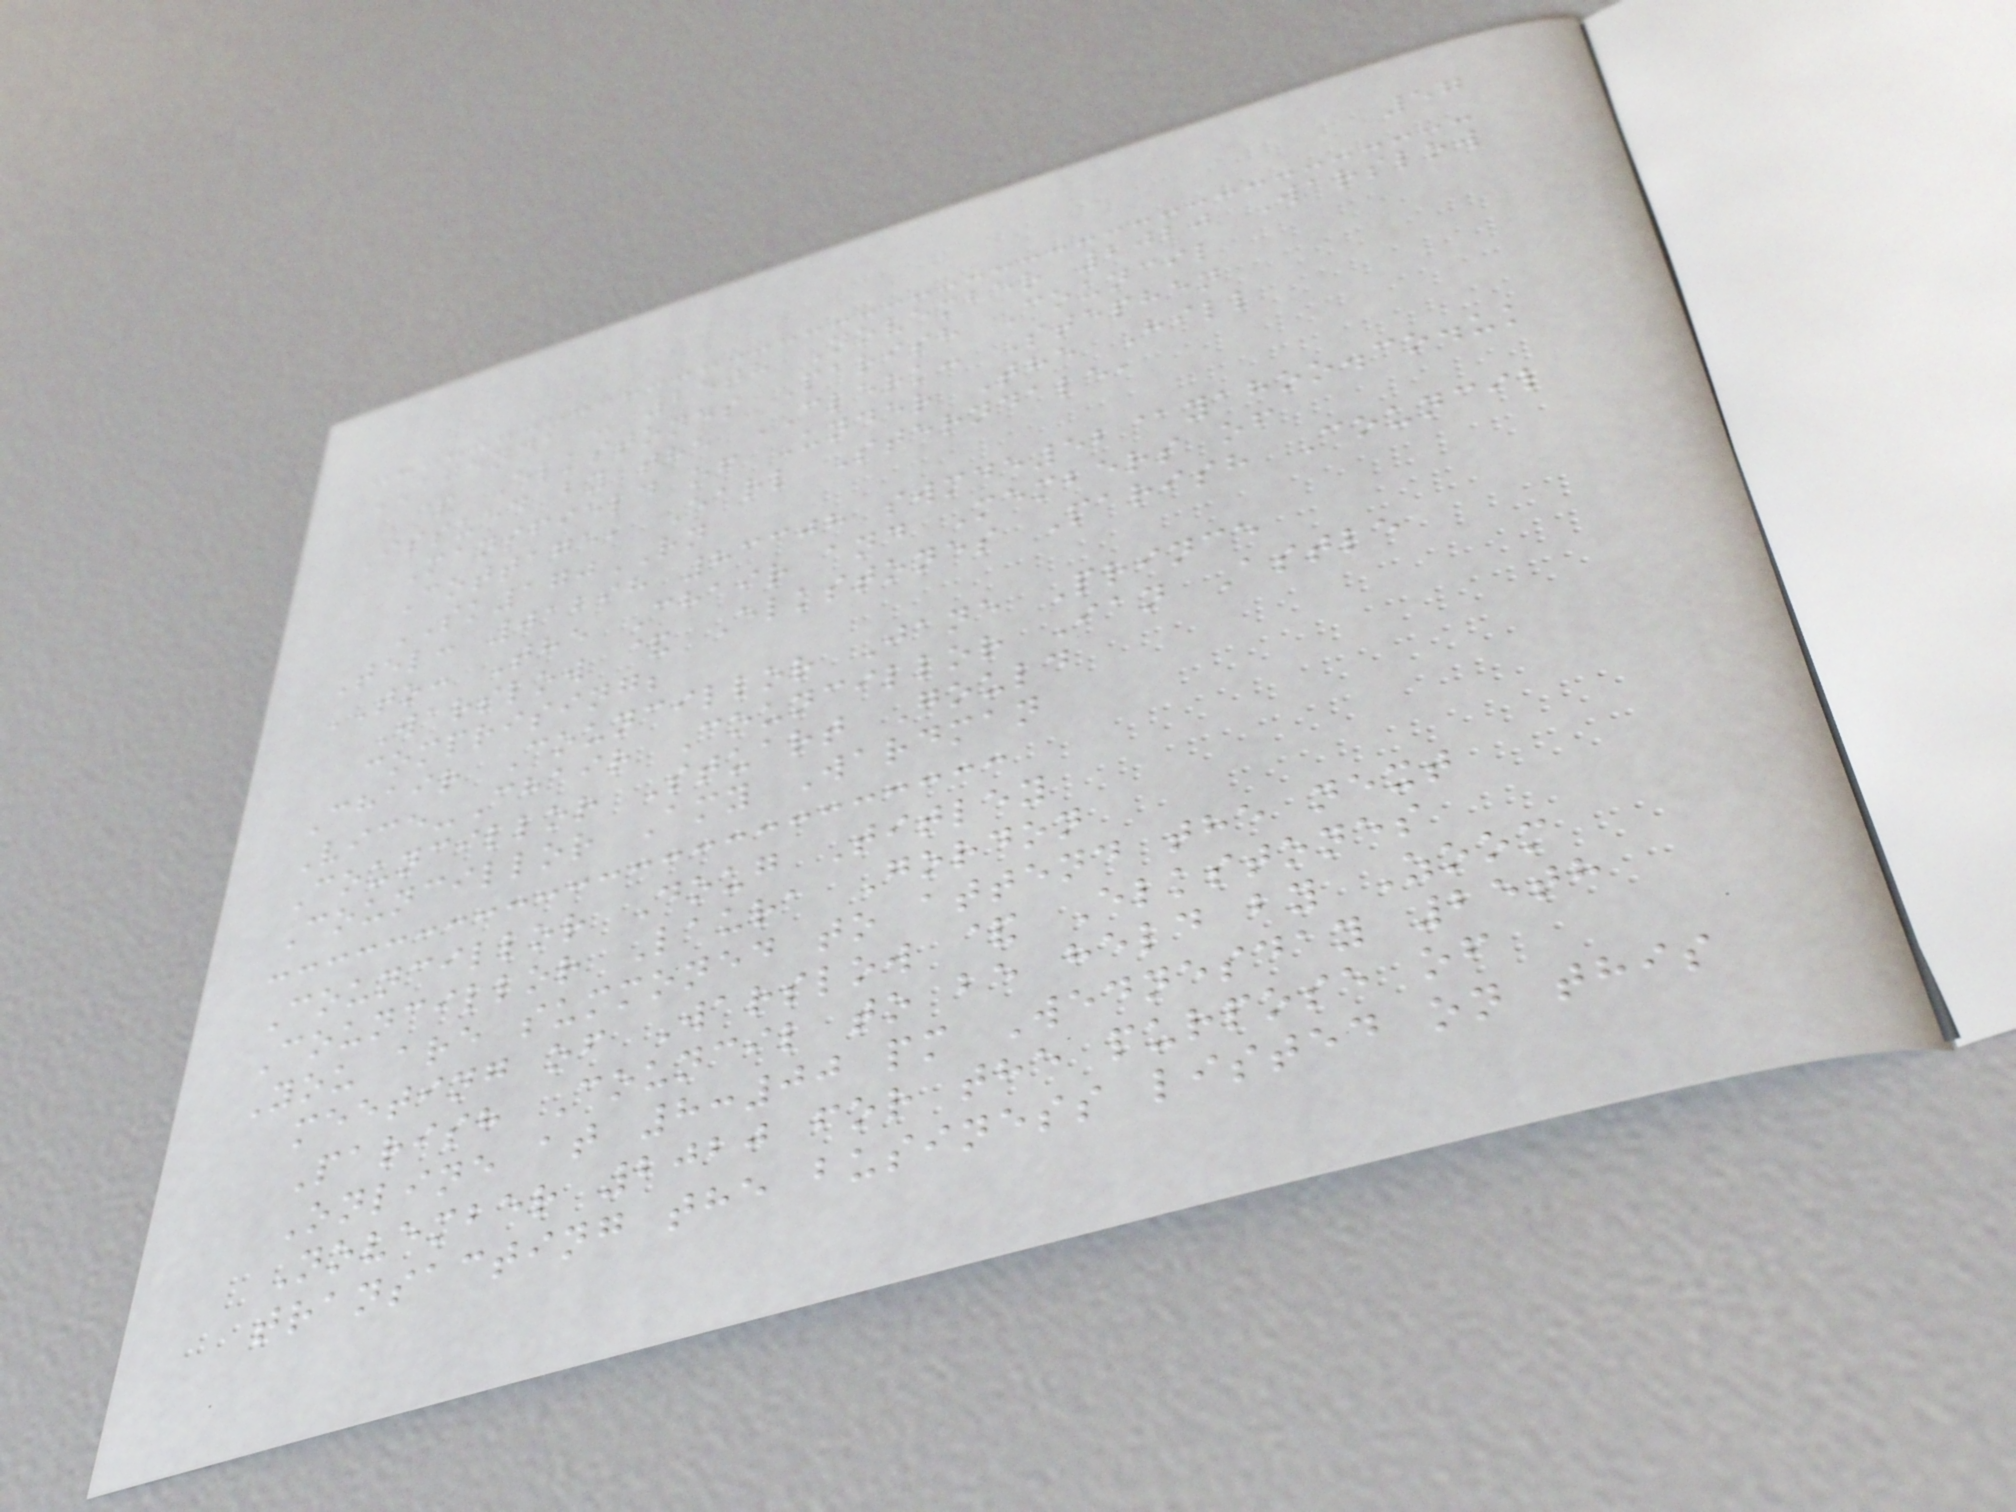57
AGENDA - 25th November 2020 Warslow
& Elkstones Parish Council
Issued by the CLERK: Stephen
Mansfield of Under The Hill
Cottage, Earl Sterndale,
SK170RN
Tel: 01298 83308 swmde52@yahoo.co.uk
TO: The Chair and Members of
Warslow & Elkstones Parish Council
comprising;
Chair Councillor Jane Prince
Vice-Chair Councillor Ian Astle
Councillor Stuart Gould
Councillor Amy Wardman
Councillor Doug Titley
Councillor Laura Gordon
You are summoned to attend the next
meeting of Warslow & Elkstones
Parish Council to be held by Zoom
Online at 8:00 pm Wednesday 25th
November 2020 for the purpose of
transacting the business listed on this
